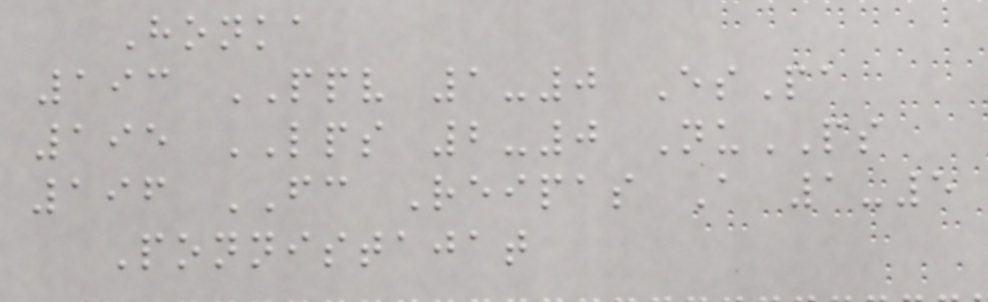Honka
193 PPV 1-0 EsPa
195 LPS 2-0 NuPS
196 FC Reipas A 1-5
Ponnistajat
